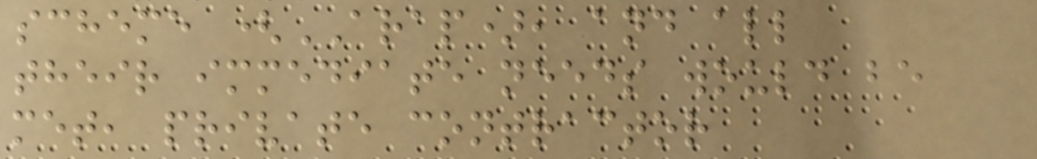scheme (ARAP), and all
their immediate needs would be
met, private contractor
